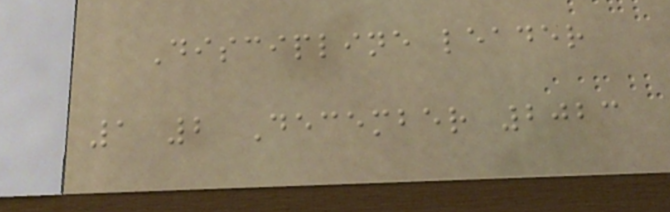Discipline leader
1 2 December 2023
